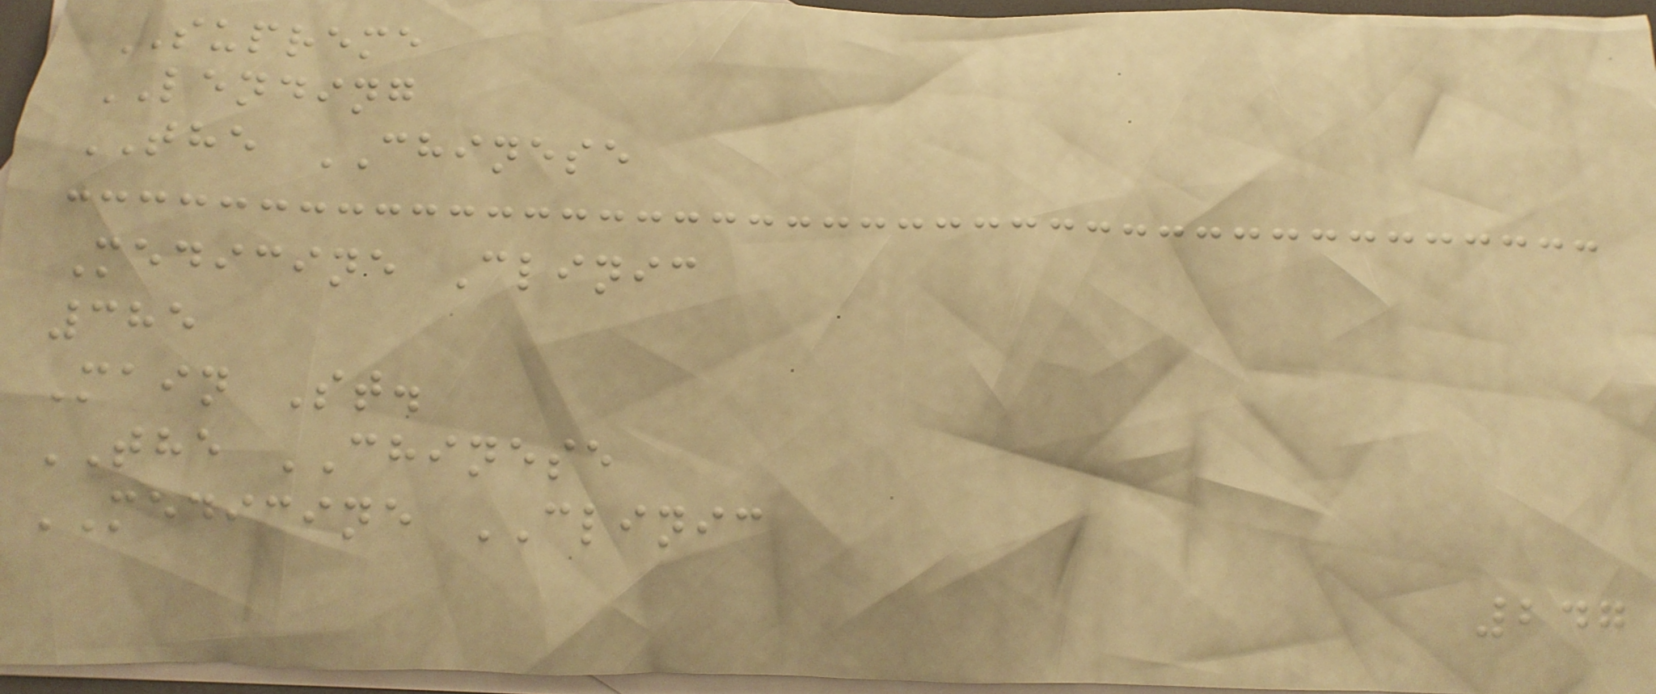SUPREME
LENDING
THE CHINESE
Medicine Clinic
385
Main St.
THE CHINESE
MEDICINE CLINIC
247
